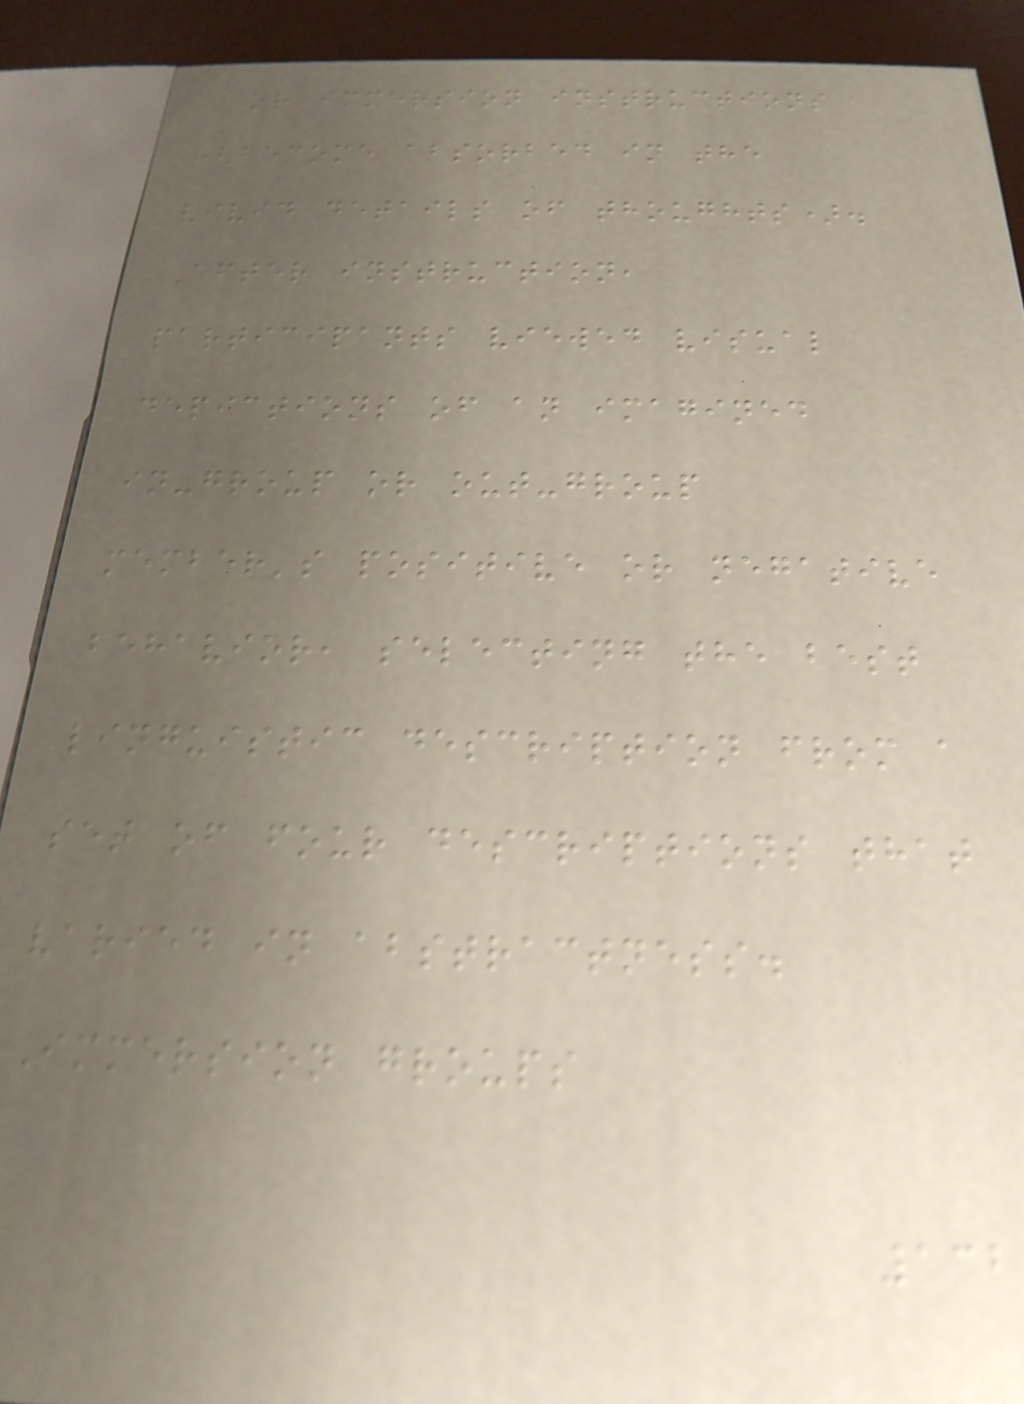or immersion instructions
(become absorbed in the
vivid details of thoughts).
After instruction,
participants viewed visual
depictions of an imagined
in-group or out-group
member's positive or negative
behavior, selecting the best
linguistic description from a
set of four descriptions that
varied in abstractness.
Immersion groups
132
